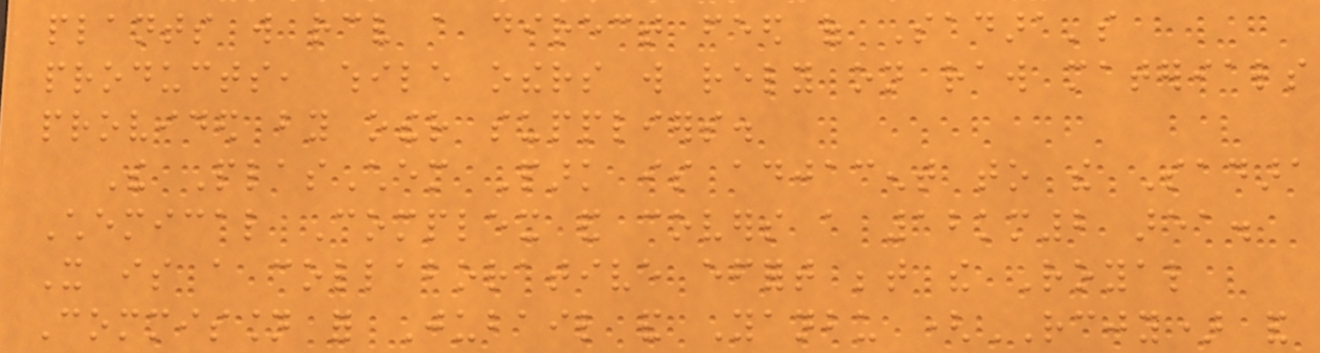plants will receive a direct feed of Sadara's
products, while others will rely on raw materials
provided by other suppliers.
The PlasChem Park is adjacent to the Sadara
Chemical Complex and covers a 12km2 area.
It is a collaborative effort between the Royal
Commission for Jubail and Yanbu (RCJY) and
